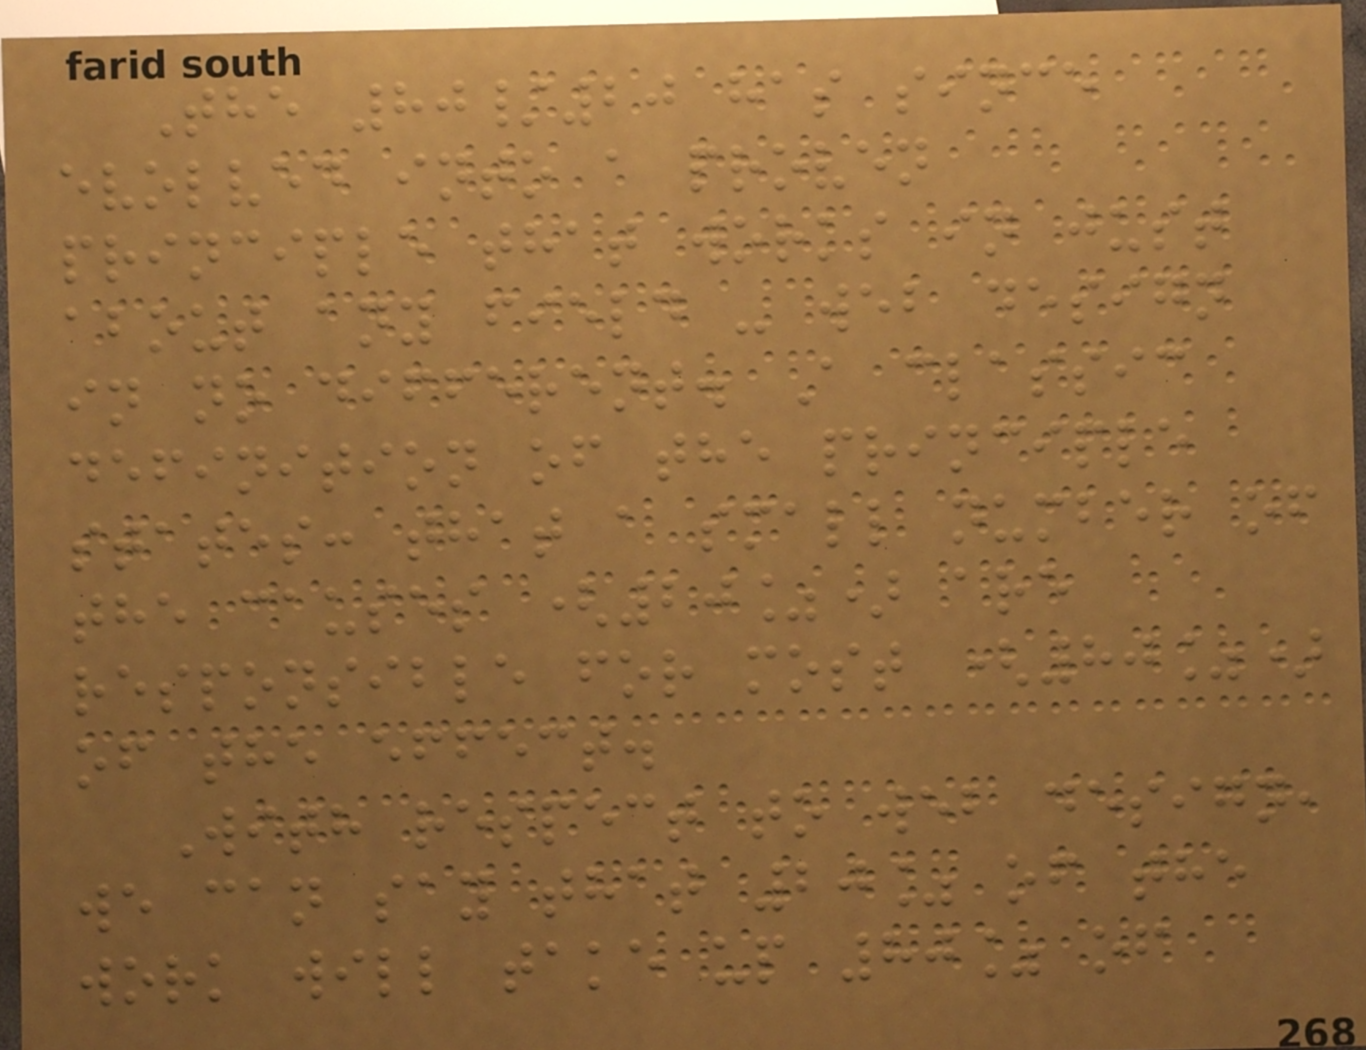The 80/20 has since
evolved into a proven
principle that works in just
about any field - web design
in no different. A classic
definition of the principle
states: that a small number of
the causes (20%) are
responsible for most (80%)
of the effect.
With respect to web design,
we can say that 20% of the
work will take up 80% of
